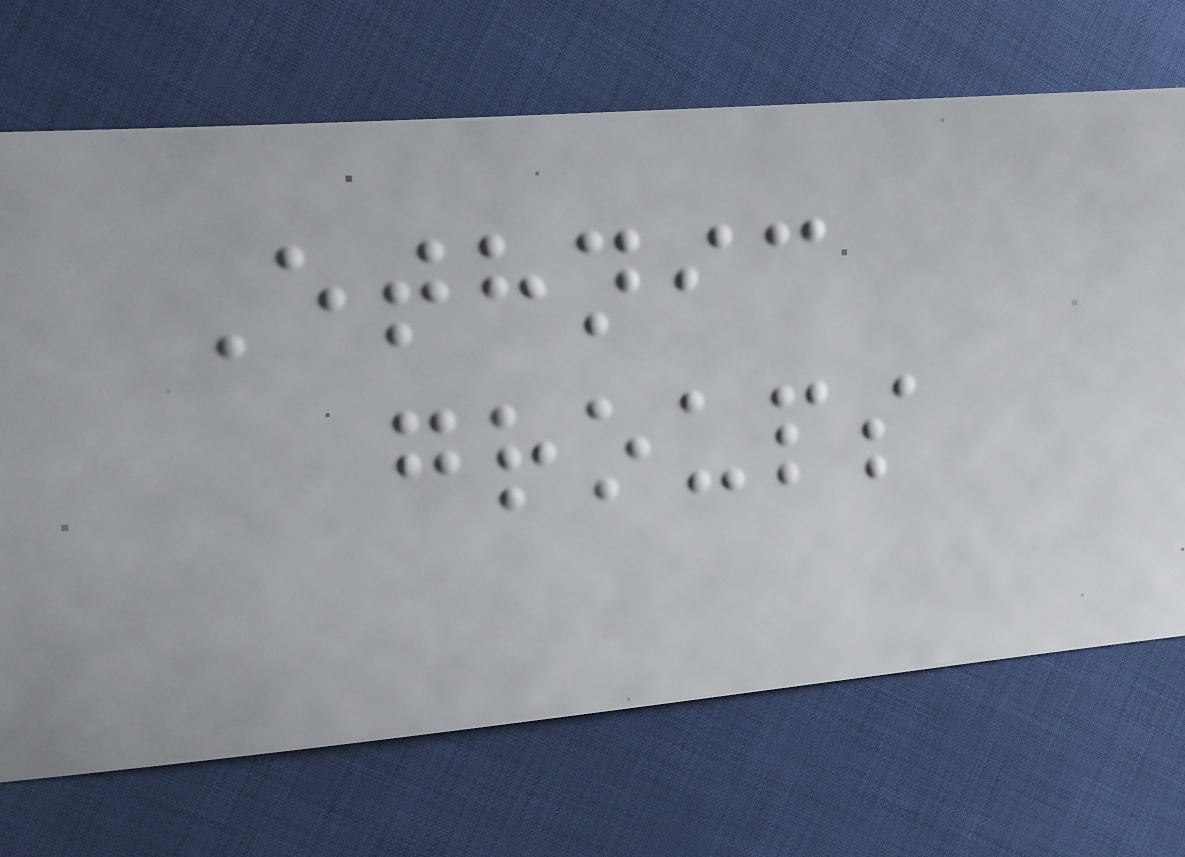Ethnic
groups
